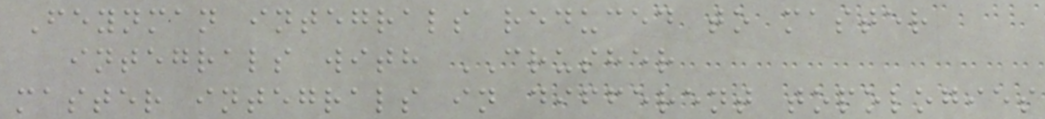Feynman integrals reduced to master
integrals with CRUSHER
master integrals in different topologies
